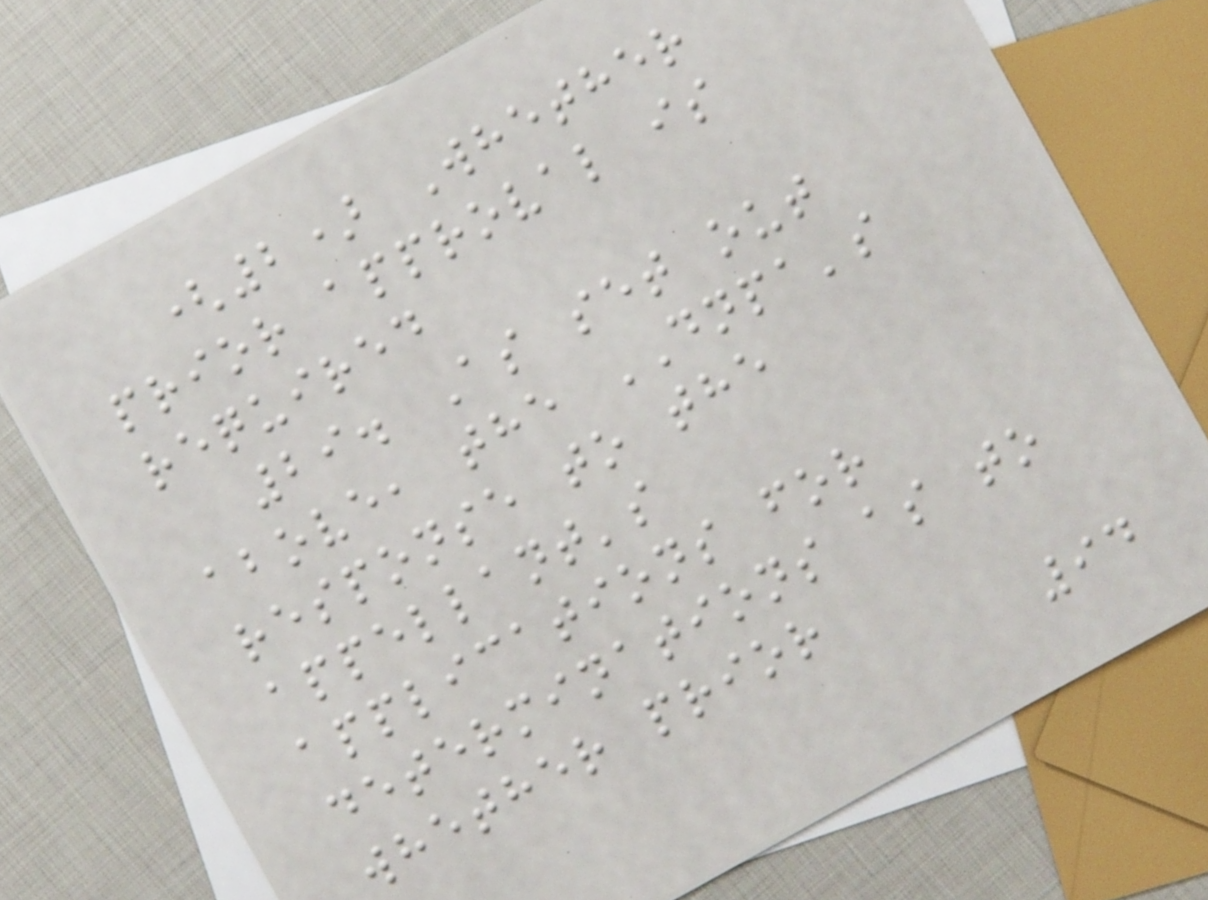(2) Whether
prior approval is
required
29. As set out
above, the DNPA's
response to the
appellant's
applications for
determinations as to
whether prior
94
